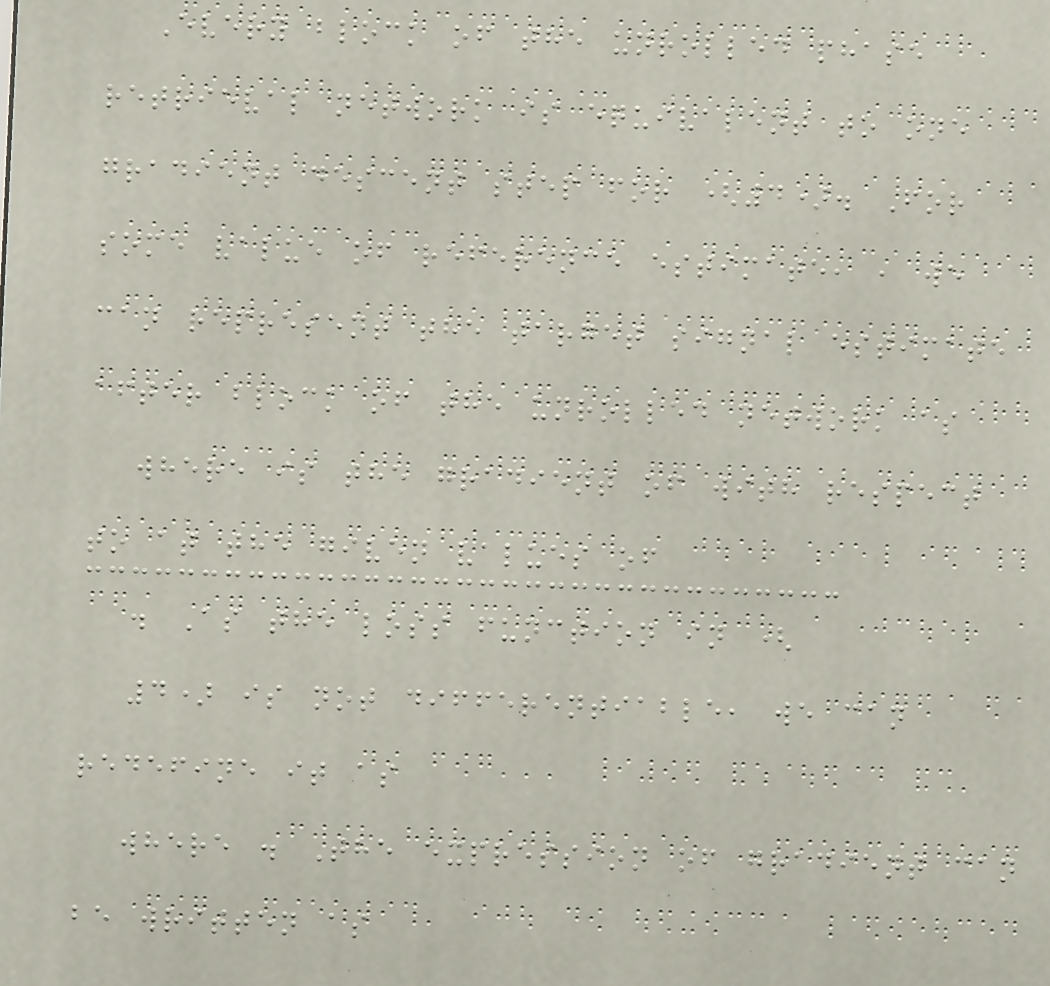Every block of the unrolled phase
retrieval network is equivalent to one
gradient descent step for (4). For
some value of reference estimate, , we
can represent the target signal estimate
after block of the unrolled network as
where is the gradient of with respect
to at the given values of
. As the loss function in (
4) is not differentiable, we can
redefine it as
where . The expression of gradient can
be written as
